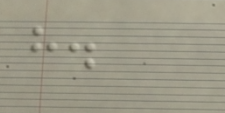h.
